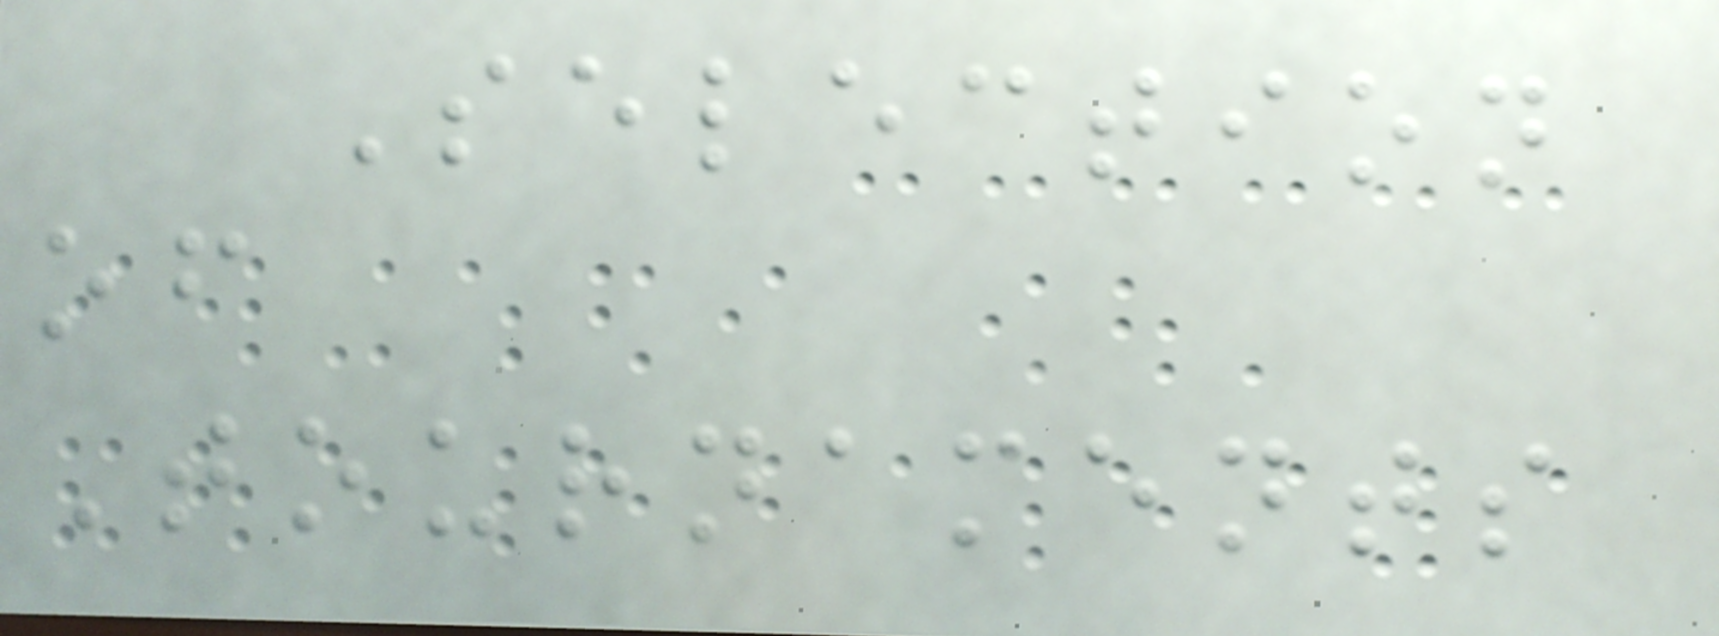Selection
of
Tournaments
